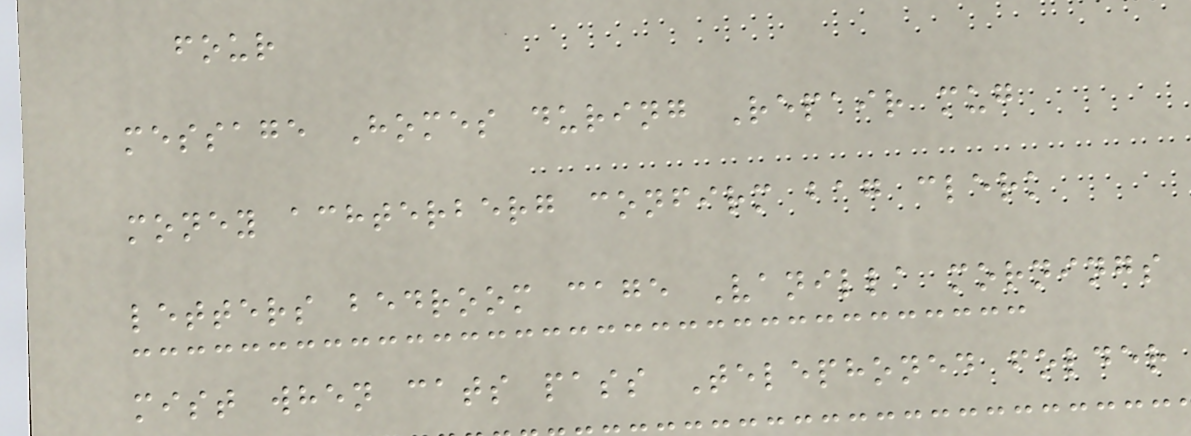four
message Homes during Repair mug
money achterberg confirm bag clerk
letters bedroom cage Vanilla mornings
mist when cats pass Telephoned folder
